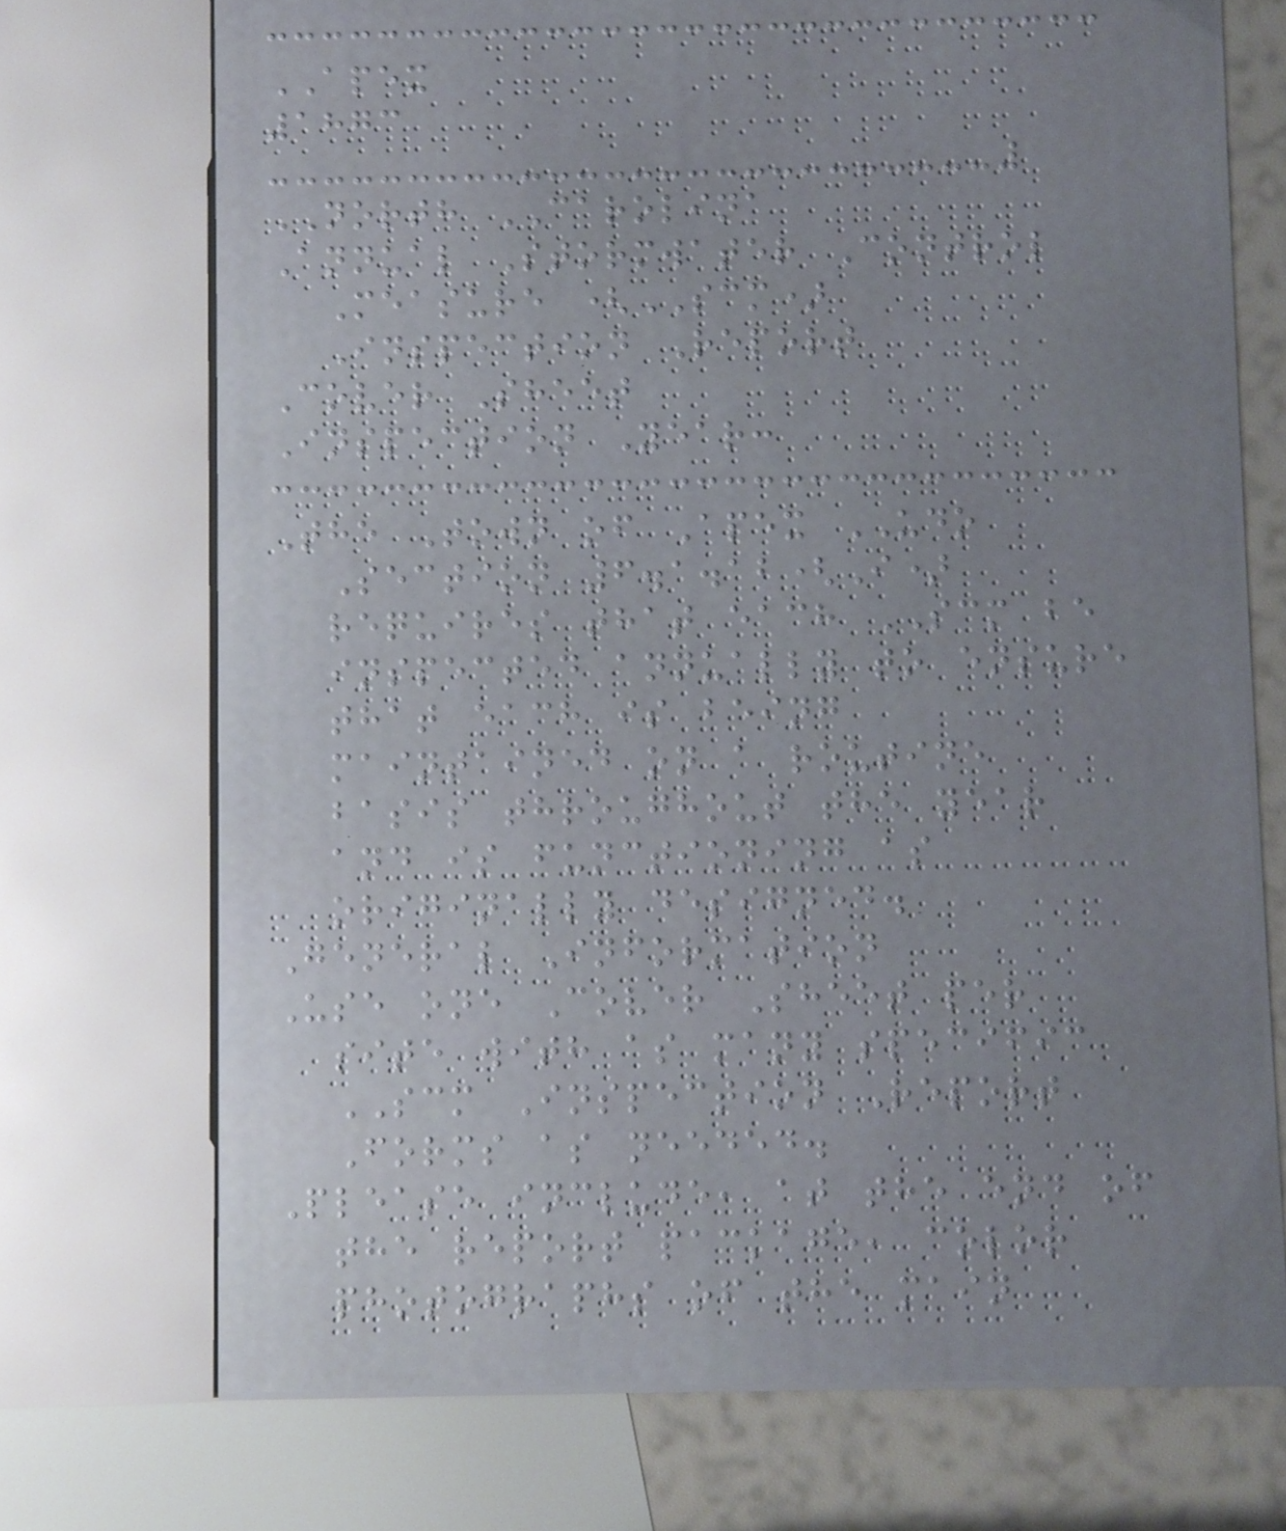APEX
1873
NORTH CAROLINA
Annual Stormwater Control
Measure (SCM)
Inspection Report
Cover Sheet
Inspection Year:
The Town of Apex UDO
Section 6.1.12(I)
requires that each SCM be
inspected annually to ensure
that each is being
maintained on a routine
basis throughout the year
and is functioning as
originally designed.
General Information
Use one Cover Sheet per
site with as many specific
SCM Inspection Report
Forms as needed.
Please include, at the end of
the report package, color
photographs of the main
